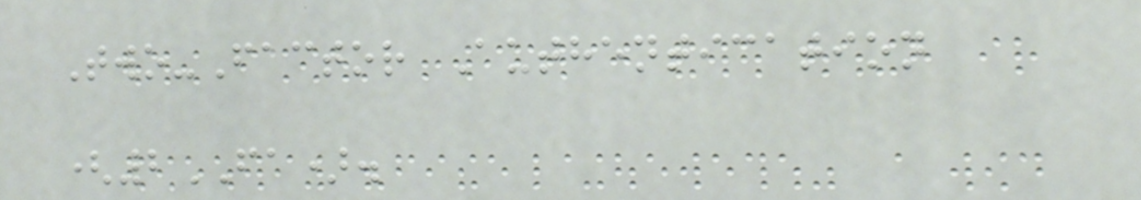Two-Factor Authentication
(2FA).
